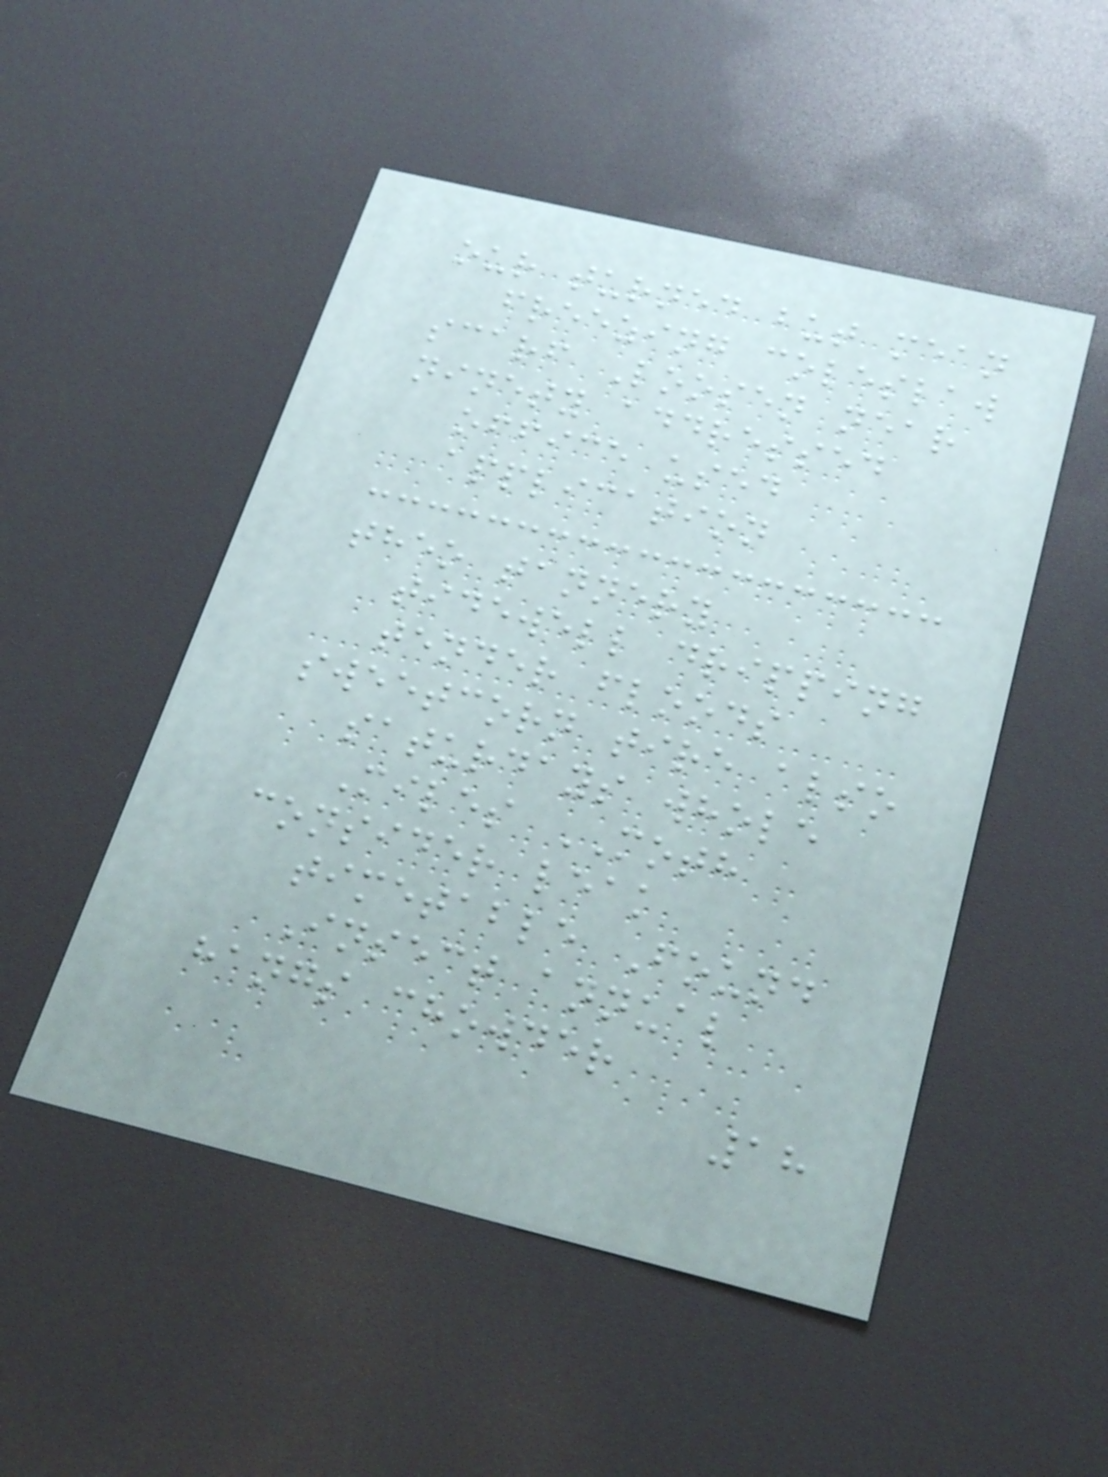our turned but mean
freezing coleslaw
scarf Loosen near
ninety addressed
office used
application
theo tannery
tidewell dripping
tender floods
sweetcorn tire also
saturdays whole
Miles MOTH
consider leak
timetable Found
Insect annual
hangs chowder
18
